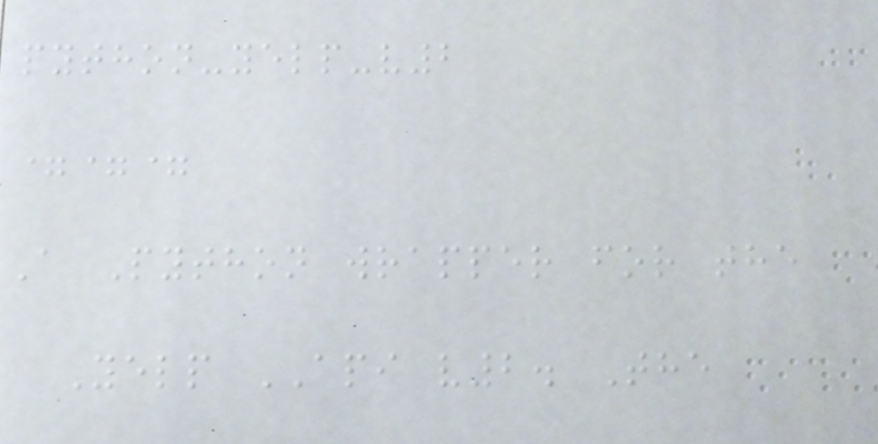python-yelp-v2
===
A Python wrapper for the
Yelp API v2. The
